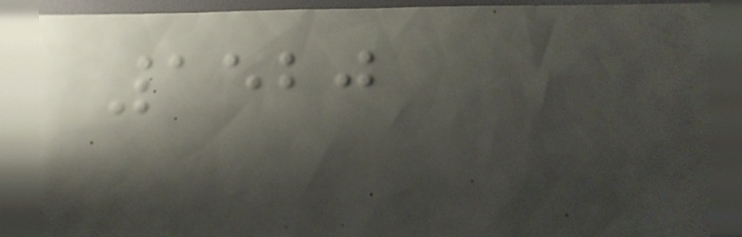1520
